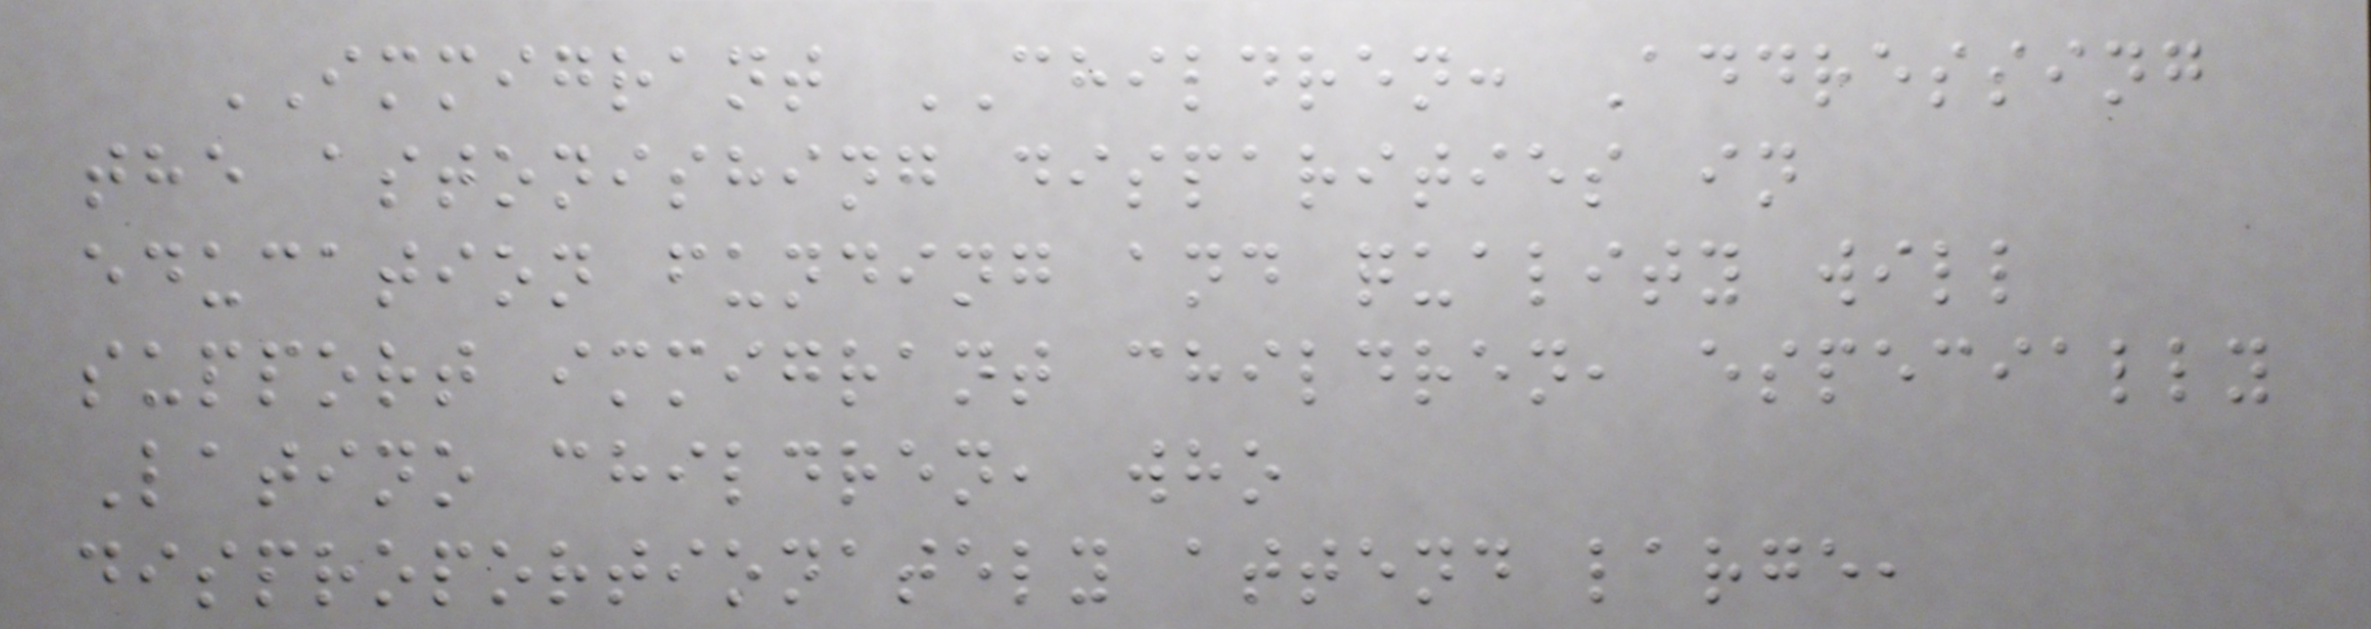IMMIGRANT CHILDREN: Addressing
the astonishing disparities in
education funding and quality will
support immigrant children, especially
Latino children, who
disproportionately attend large,
